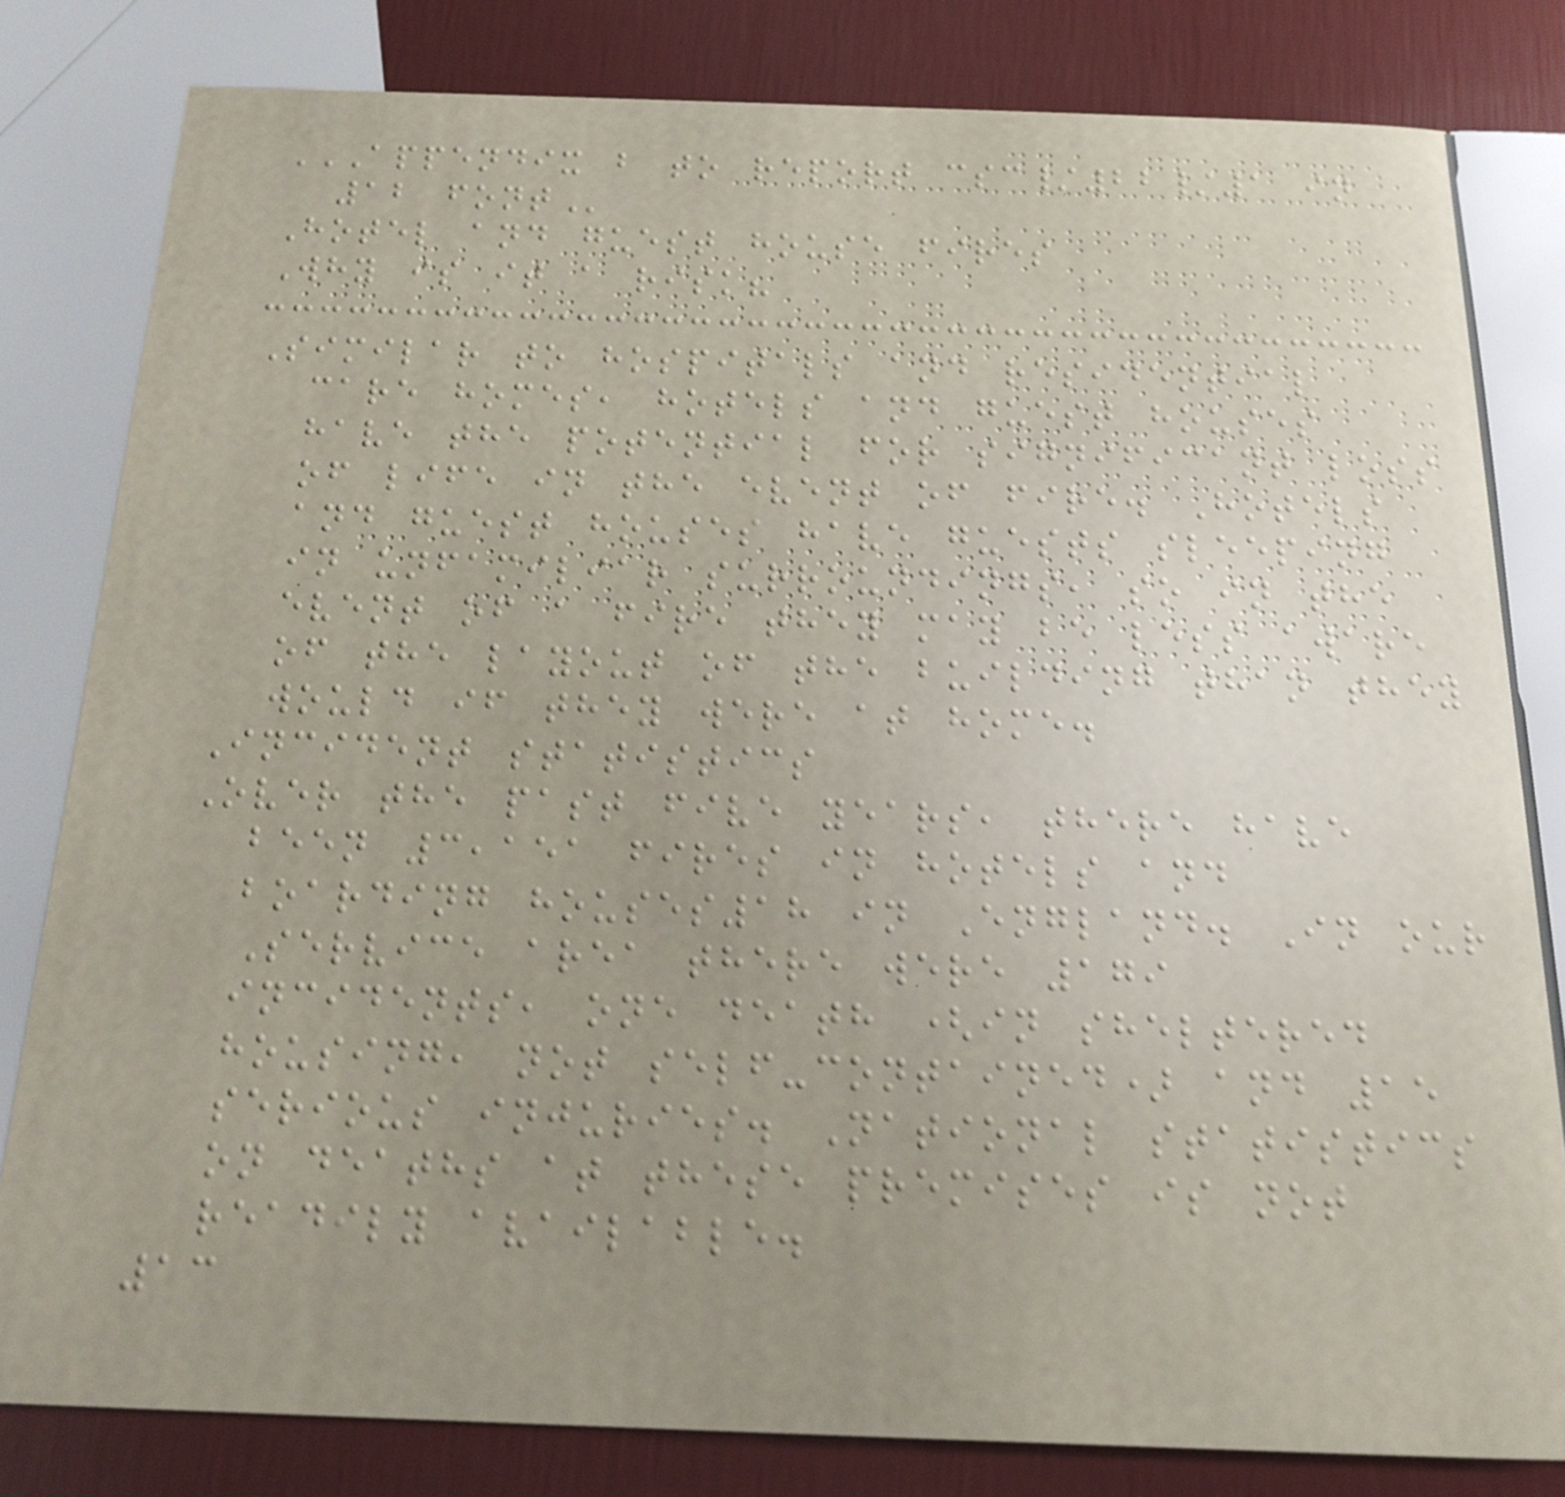APPENDIX B TO REPORT CSC/22/1 IN
12 FONT
Hotel and guest house fires
Why is it a risk?
Similar to hospitals and residential
care homes, hotels and guest houses
have the potential for significant loss
of life in the event of fire. Hotels
and guest houses have guests sleeping
in unfamiliar surroundings, so in the
event of a fire they may be less aware
of the layout of the building than they
would if they were at home.
Incident statistics
Over the past five years, there have
been 3,151 fires in hotels and
boarding houses18 in England. In our
Service area there were 179
incidents, one death (in sheltered
housing, not self-contained) and 15
serious injuries. National statistics
on deaths at these premises is not
readily available.
13
